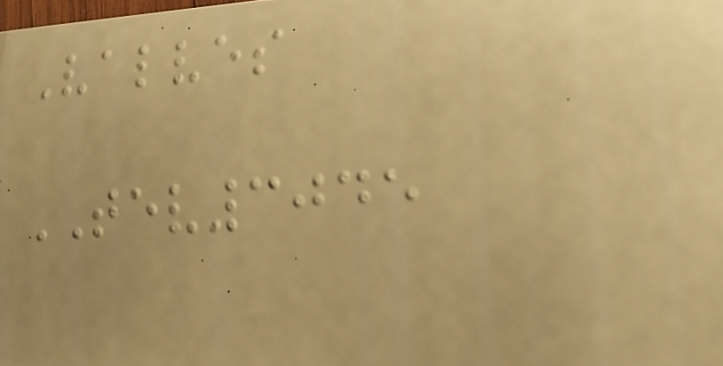Valves
TEV3045
